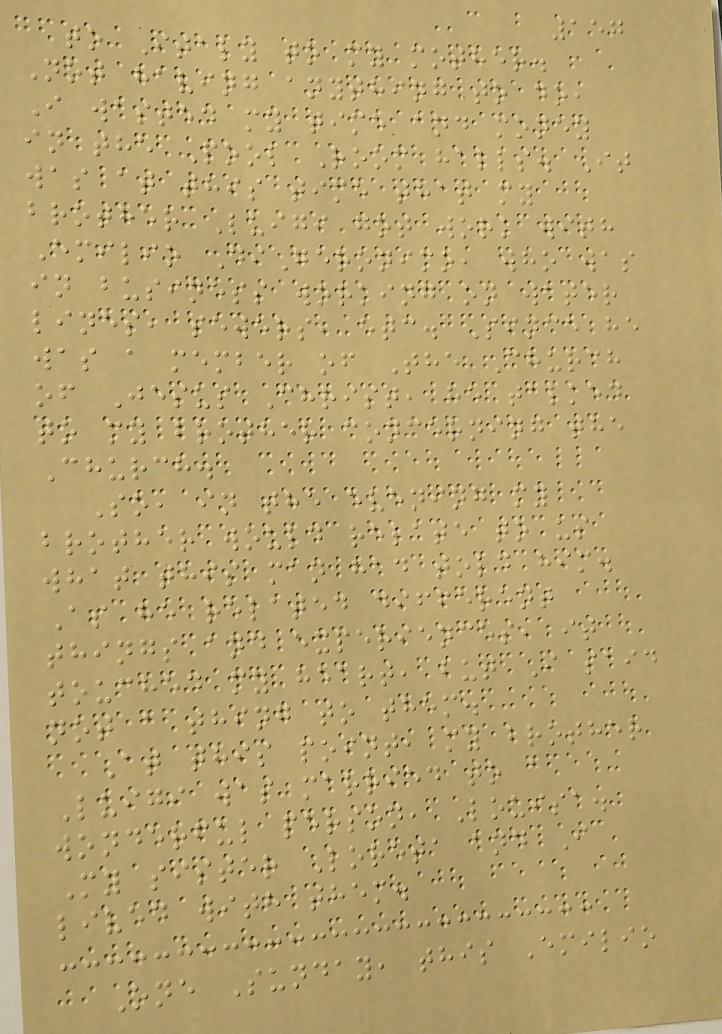157
to Italy to my mother.
Not having anything to do,
I wasted my time and money
in the Pool Room halls. It
was at this time that my
brother Luigi got work with
Emilio DiGeronimo, who was
in business working on water
lines, sewers, etc. Since he
was a member of The Church
of Jesus Christ, he talked
to my brother concerning the
Church.
So, in the evening my
brother would relate to us
what this man had told him.
As he related different
things and experiences, it
touched my heart, but I said
not a thing to them.
At this point, my brother
Luigi was married to a
wonderful person, Louisa.
My sister Loreta and I
lived with them.
One Sunday, this Emilio
